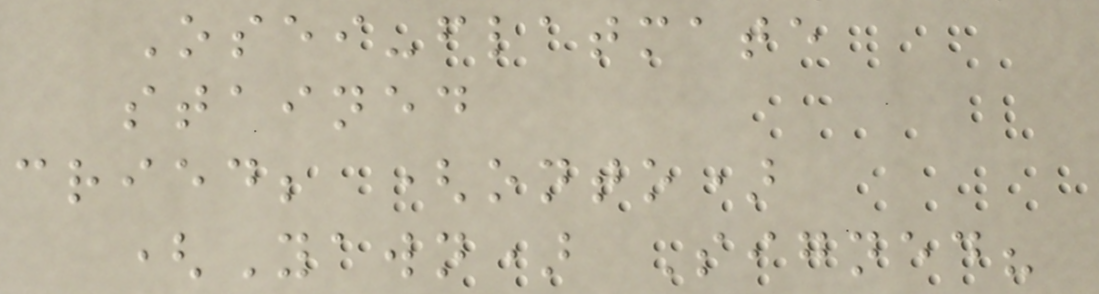Osei-flatmate
stained
cried; (onto)
(Yawn) Signed?
